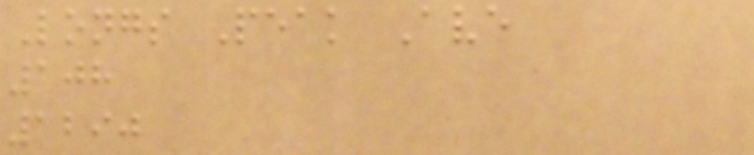Longs Peak Ave
108
1290
